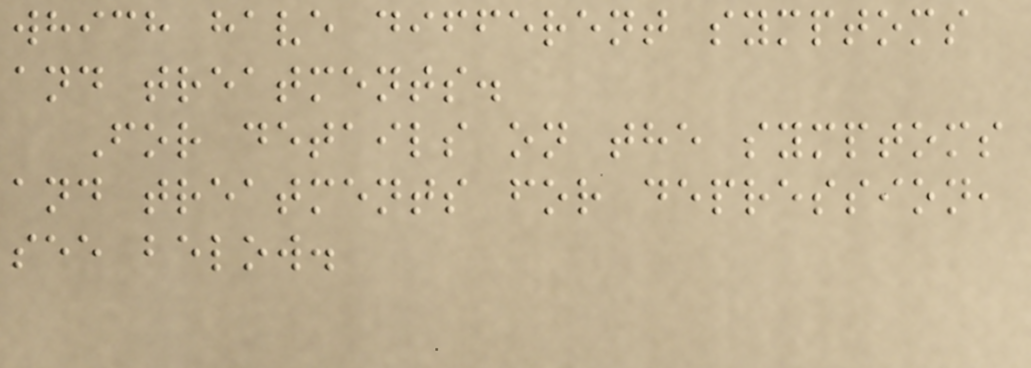which have different symptoms
and treatments.
For details on the symptoms
and treatments for depression,
see below.
